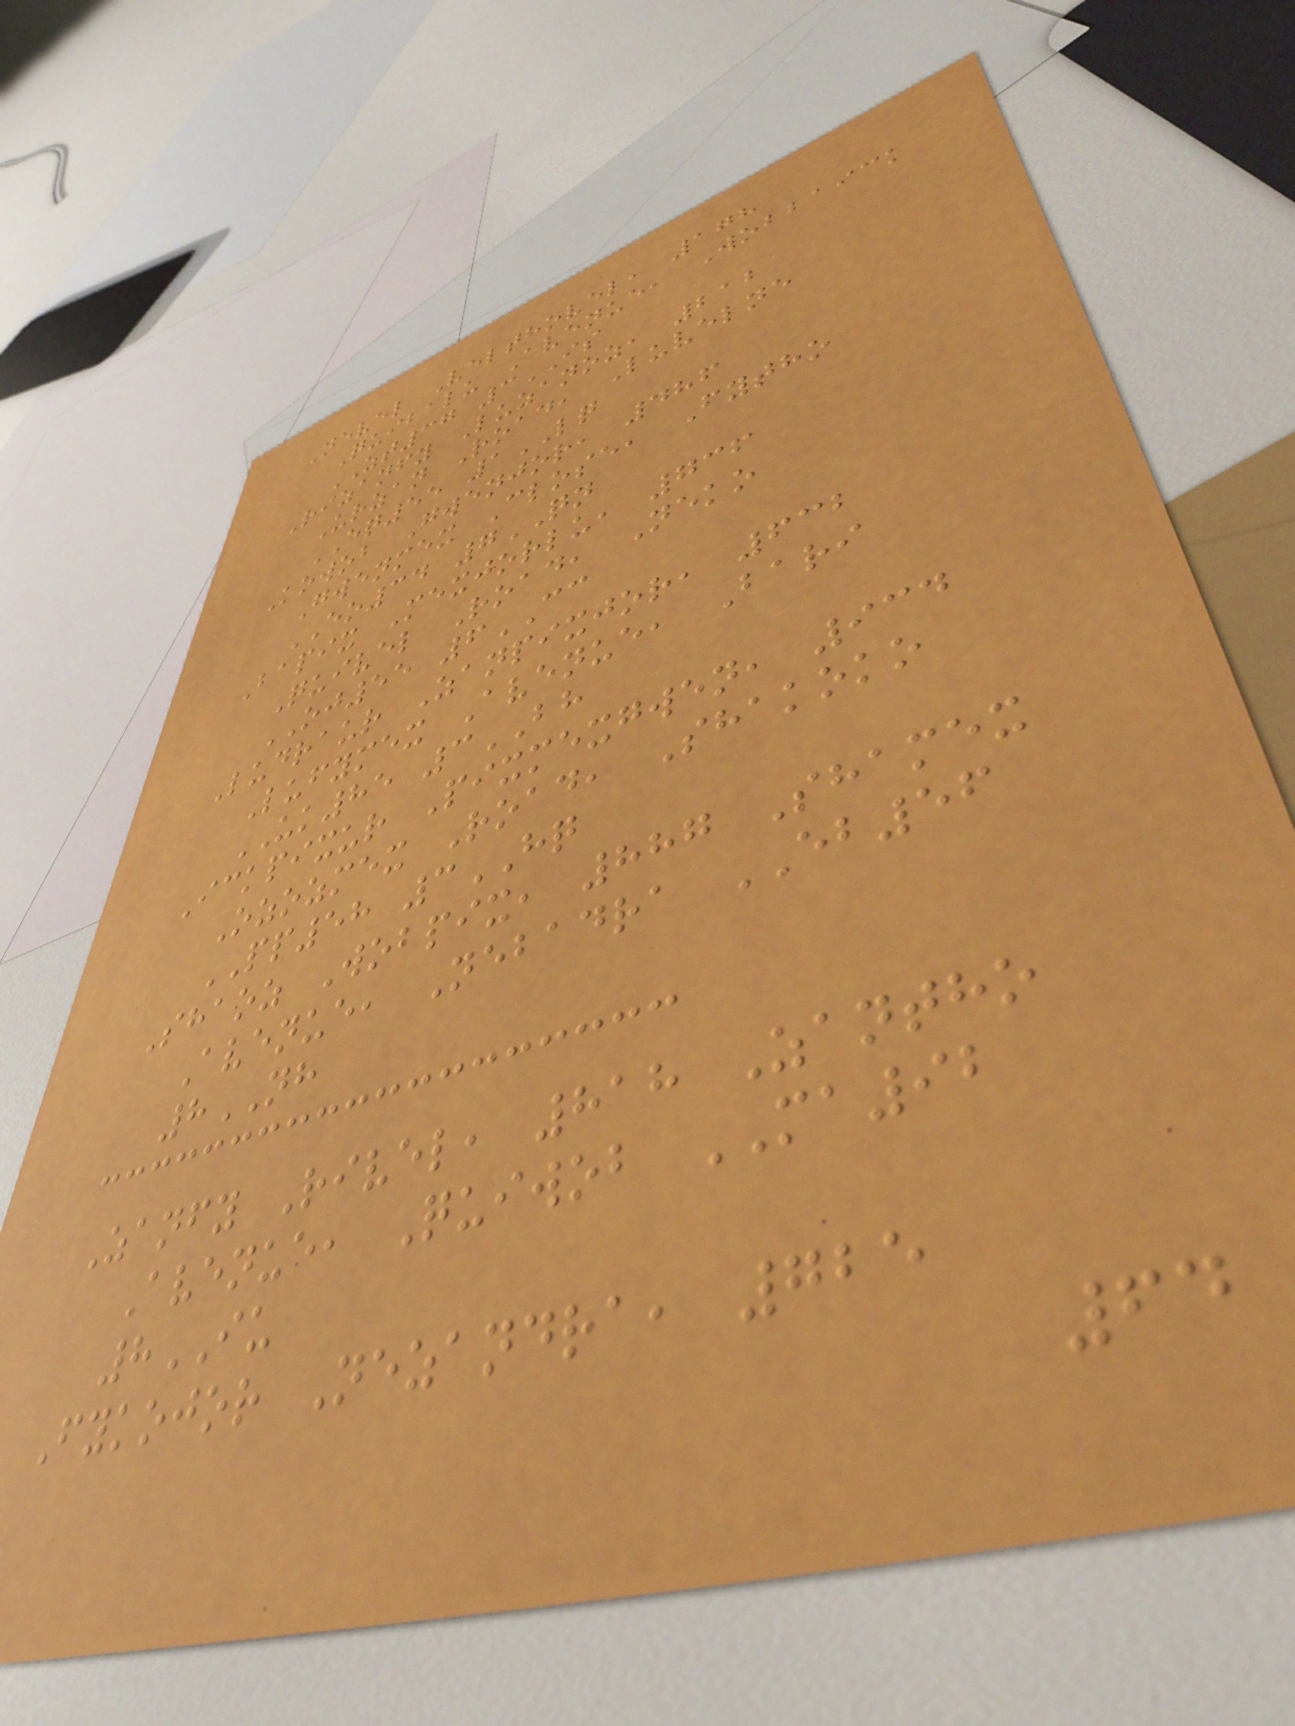Nevel Velthovel, 178
Quibalu Avenue, Wobbaick
ZT37 3IS
Rizanfy Luzanoz, 212
Urzan Road, Luvelne
EQ55 1LQ
Kowob Gwenjor, 486
Gwenmex Close, Fytho
EO34 7QN
Bapix Mexjorlu, 736
Quivel Road, Neko
OJ55 6CC
Ludraur Zanpixjor, 632
Lufymex Avenue, Bari
UK85 3BH
Ickpixur Pixmexgwen, 934
Ozozmex Road, Shakoko
PP58 3HQ
Shaoz Wobpix, 887 Shamex
Avenue, Nebadra EB56
8NH
Zanfy Rivel, 818 Zantho
Avenue, Quiwob MA92
8IU
Fykojor Nezandra, 725
64
